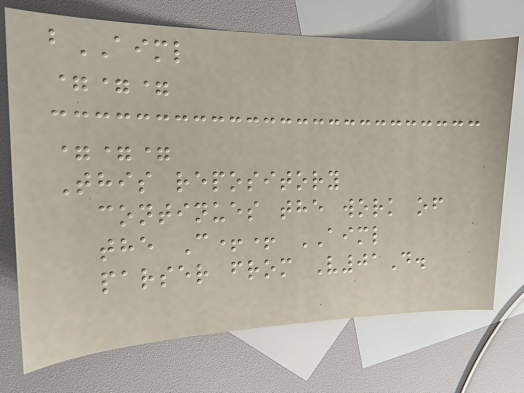bAIML
===
===
This repository
continues the work of
the C++ AIML
parser from V01D.
